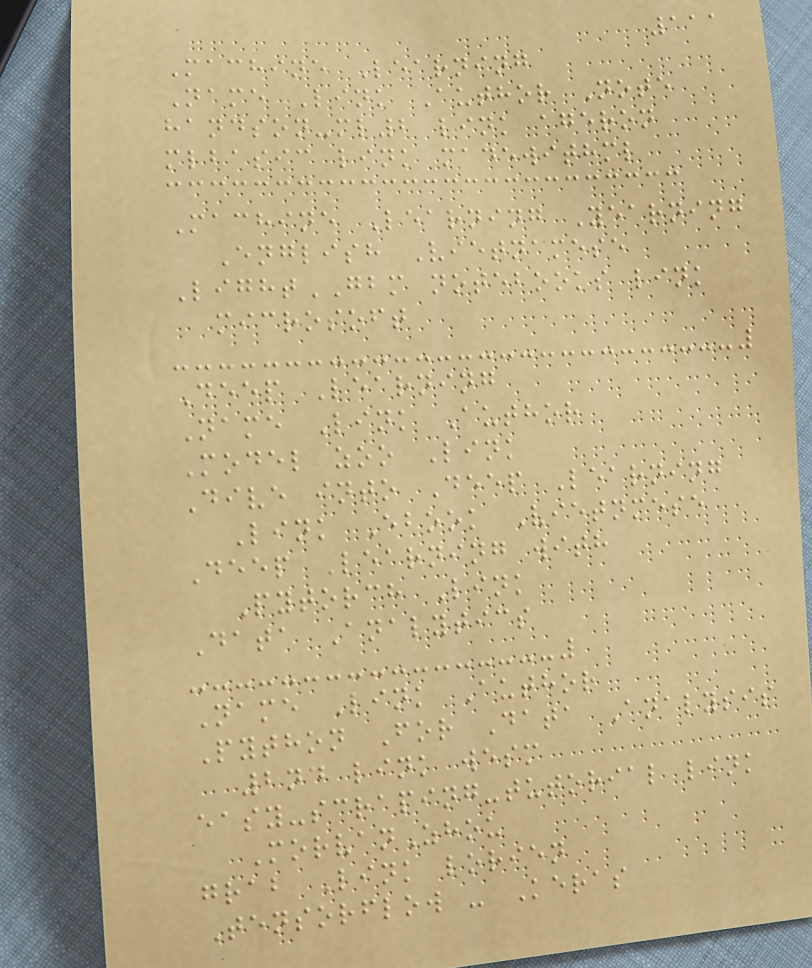111
Machine Learning
Name Link Author Note
handson-ml2 link ageron
mlbasic link madewithml
Machine Learning Yearning
English Vietnamese
LightGBM notebooks link
microsoft
Deep Learning
Name Link Author
Model zoo Link
Dive into Deep Learning
Link Ebook Vietnmese
Deep Learning with
Pytorch Link
Data Analytics
Name Link Author
Python For Data Analysis
2nd link wesm
easy-scraping-tutorial link
MorvanZhou
grab Link lorien
Tensorflow - Keras
